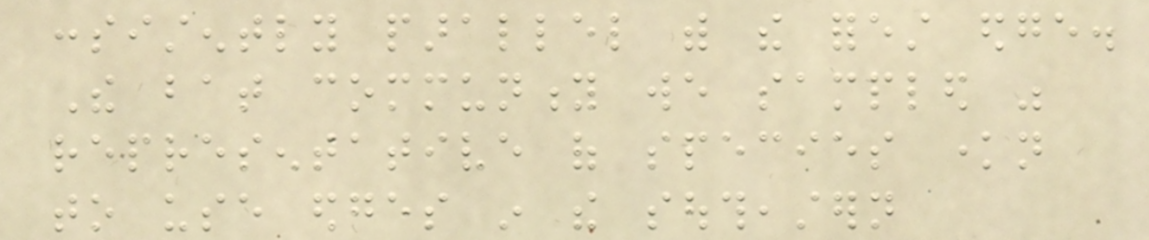consistently parallel with the forest edge.
The bat community we sampled was
representative of species known
to use edges in the southeastern
